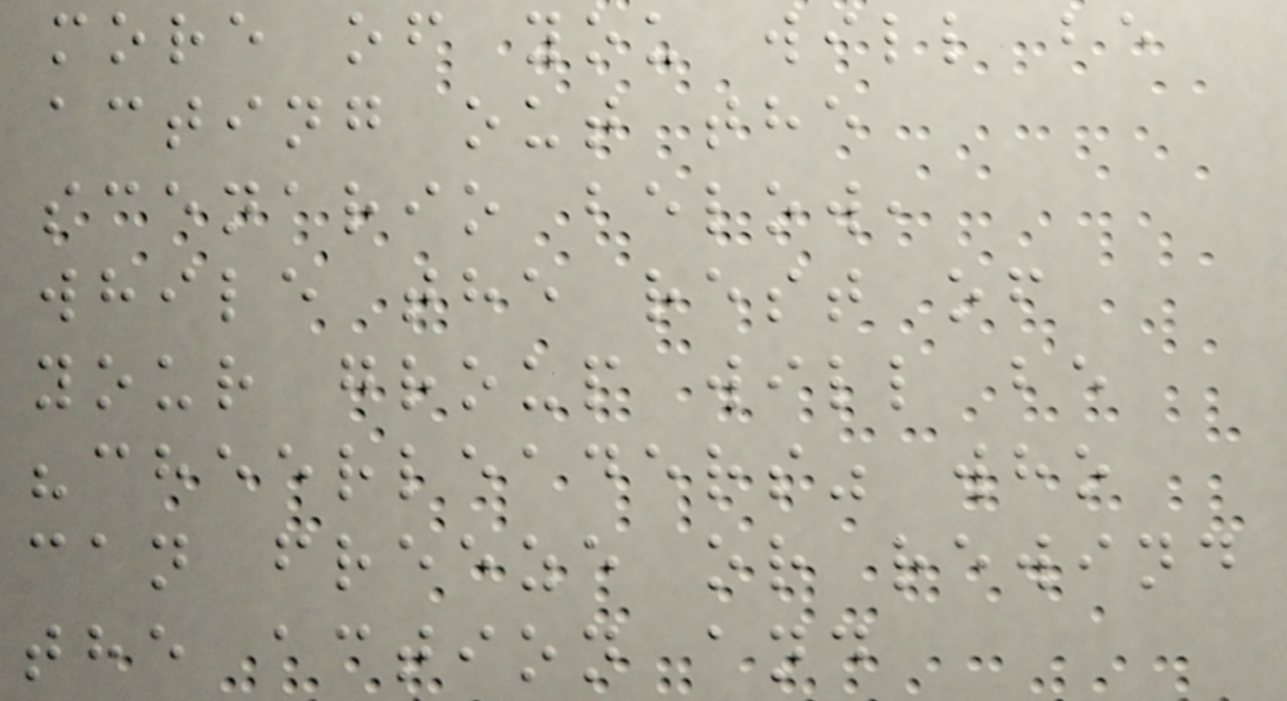more of you will be
acting out the
scenario below,
while the rest of
your group will be
"cheerleaders" who
can freeze or rewind
the action and
